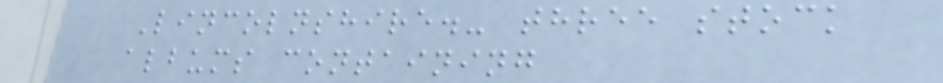Lincolnshire.- three stock
albums containing
